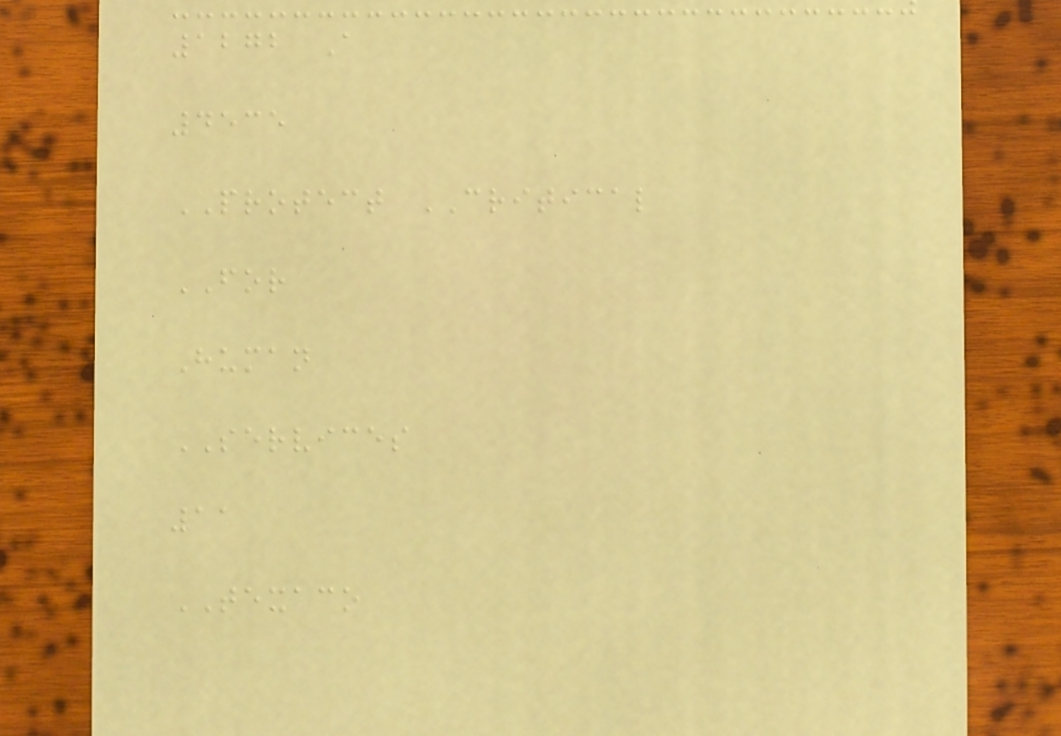1272 A
4535
PROTECT CRITICAL
FOR
Human
SERVICES
11
TEXACO
